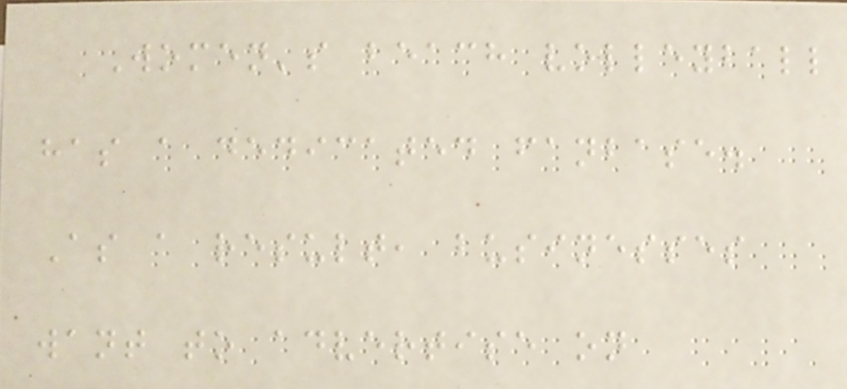Women's beach volleyball
has a dedicated fanbase.
As a result, businesses
want to advertise on
